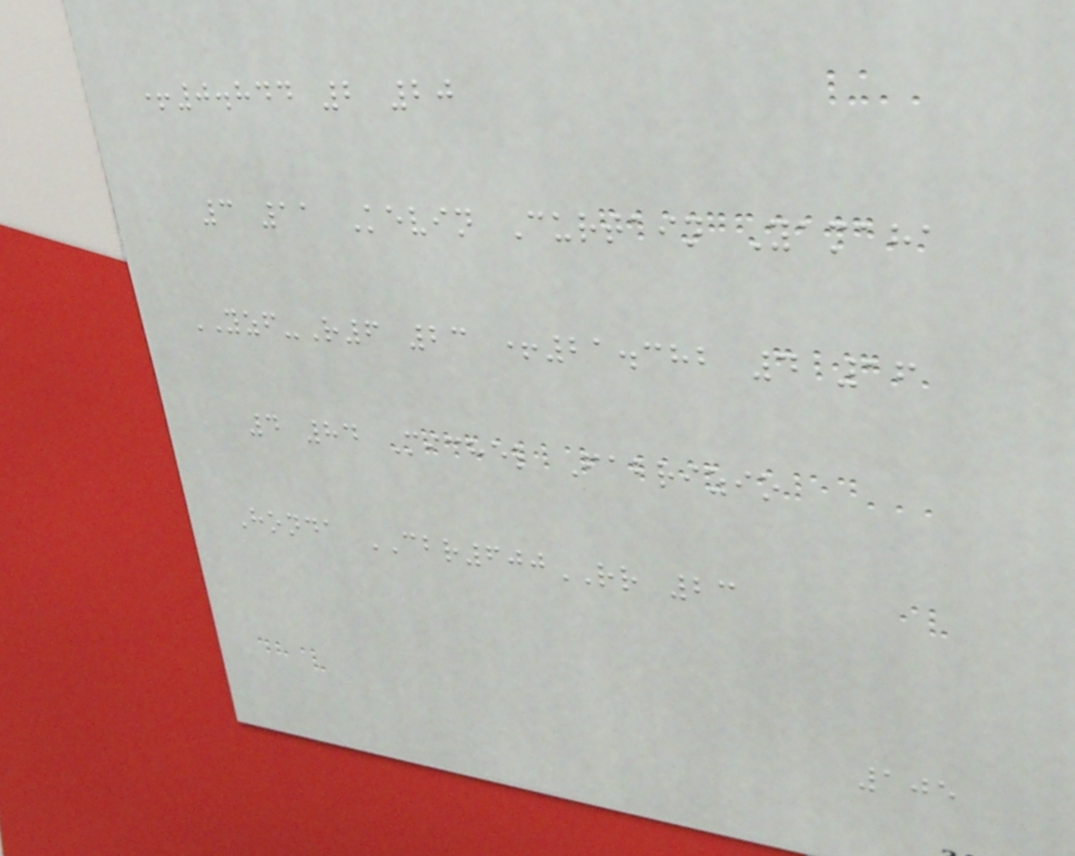+0.844 2 20
3 11 Kevin Curtain Yamaha
YZF-R6 23 +21.382 4 16
4 84 Michel Fabrizio
Honda CBR600RR 23
105
